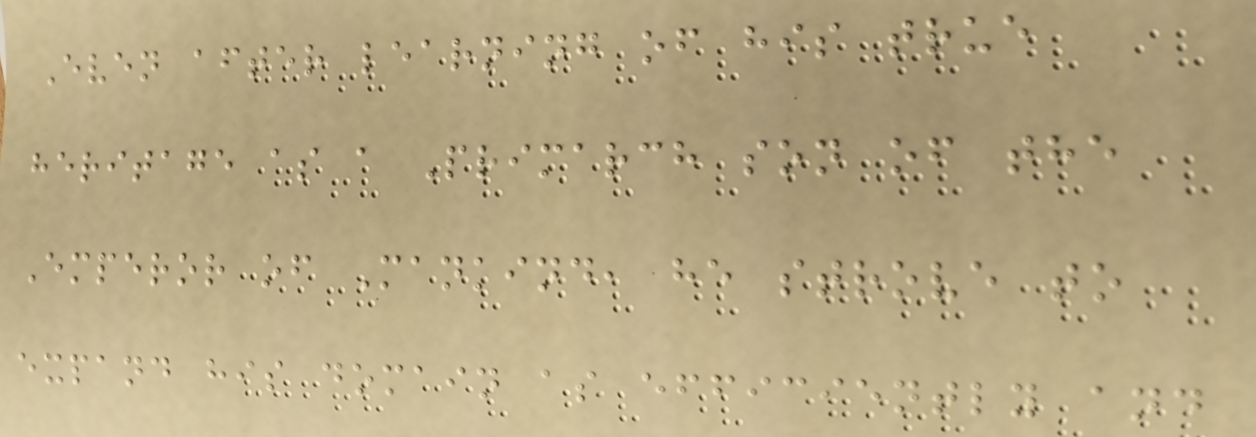Even after learning of his true
heritage as a Primarch son of the
Emperor of Mankind, he strove to
expand his domain as efficiently and
